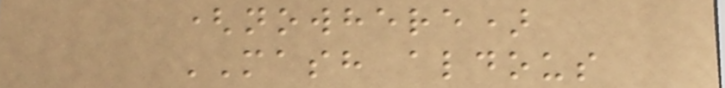(nowhere)
MASH aldous
